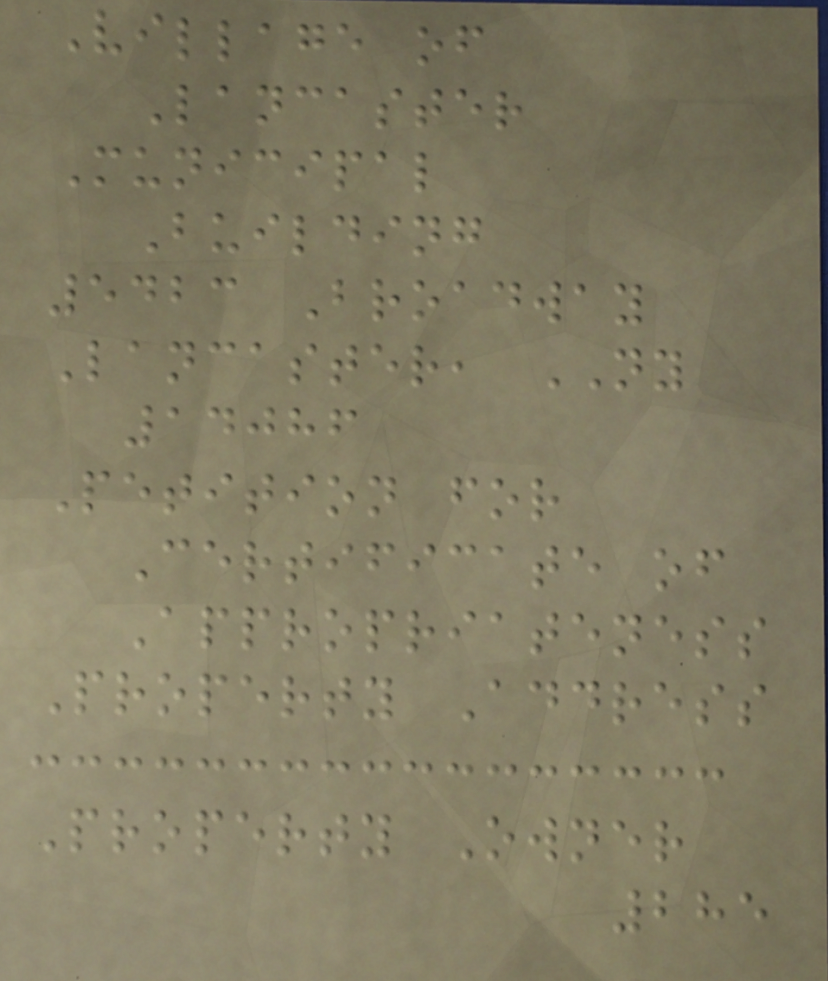Village of
Lancaster
Municipal
Building
5423 Broadway
Lancaster, NY
14086
Petition for
Certificate of
Appropriateness
Property Address
Property Owner
285
